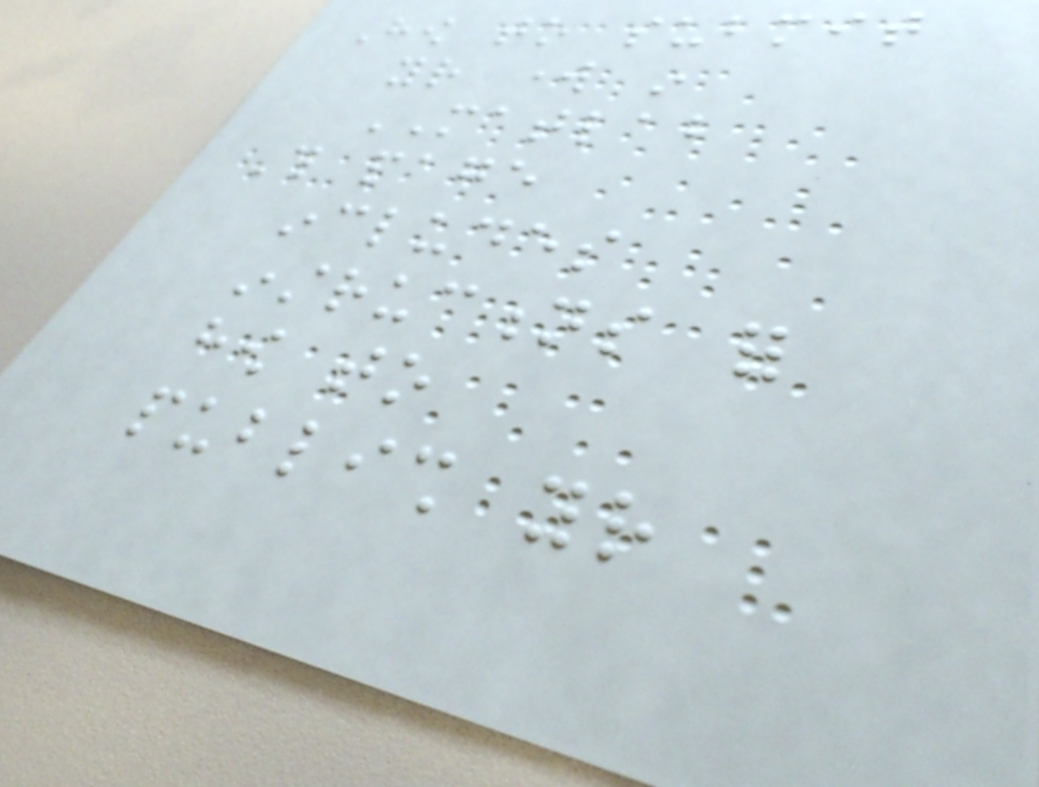How to submit
your work in
MATLAB
This page
includes
instructions for
how to
publish your
